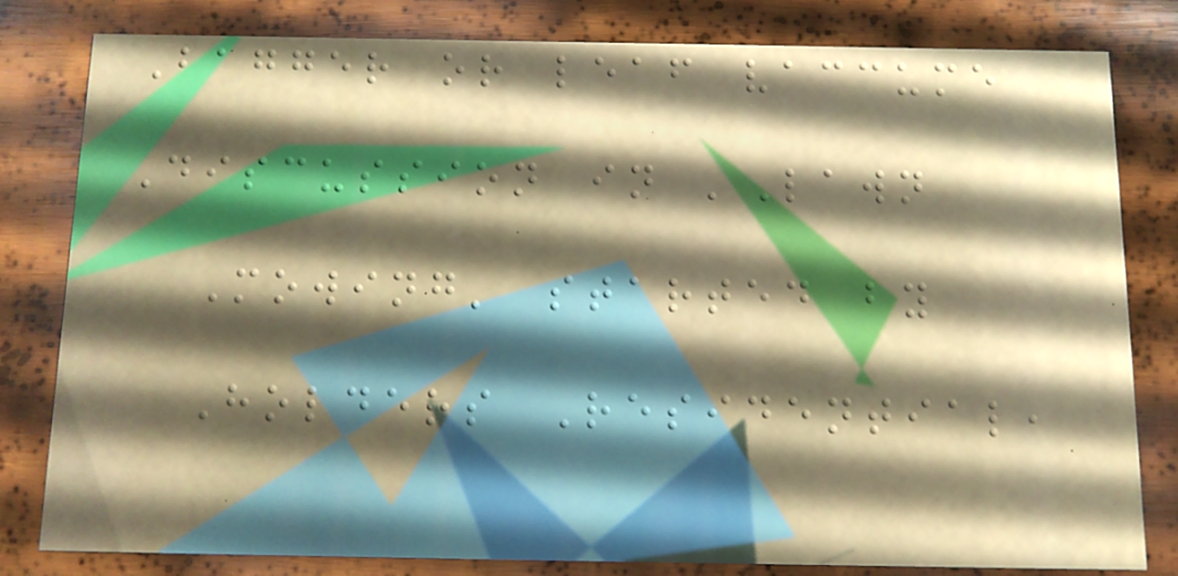Bagger or leaf vaccume
Discussion in 'Lawn
Mowing' started by
Holders Residential,
